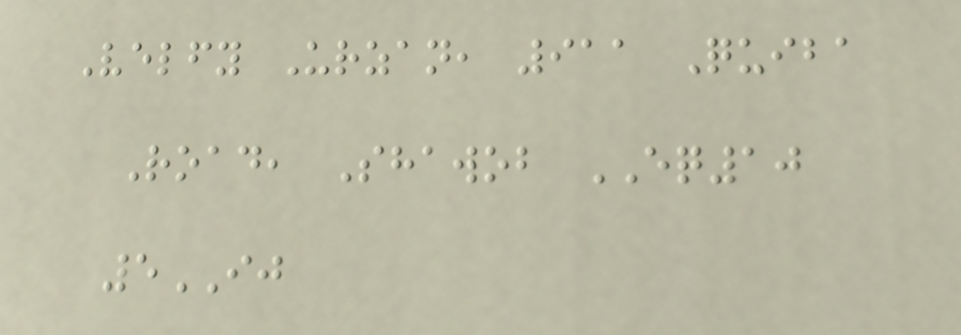Velfy Urzan, 911 Quiba
Road, Shawob EQ10
5IJ
